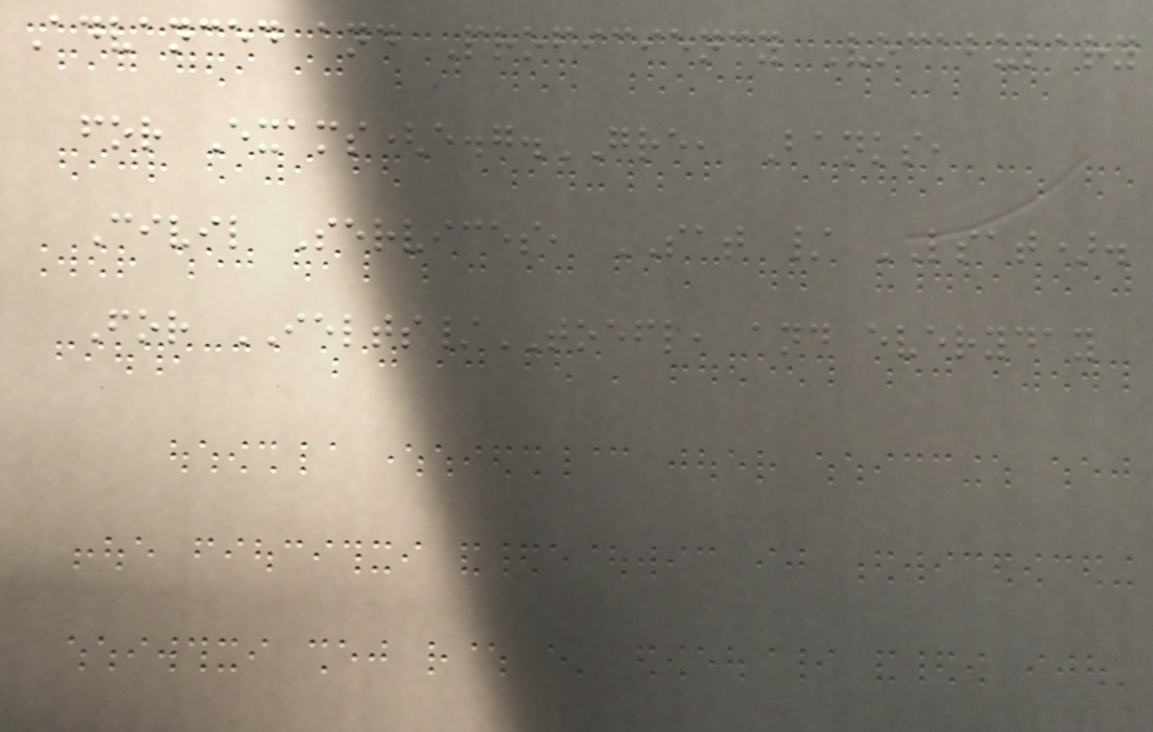Advanced and Proficiency Vocabulary
for Exams(e.g.GRE, Banks,
Civil Services, SAT / LSAT).
For IELTS/TOEFL, and everyday
